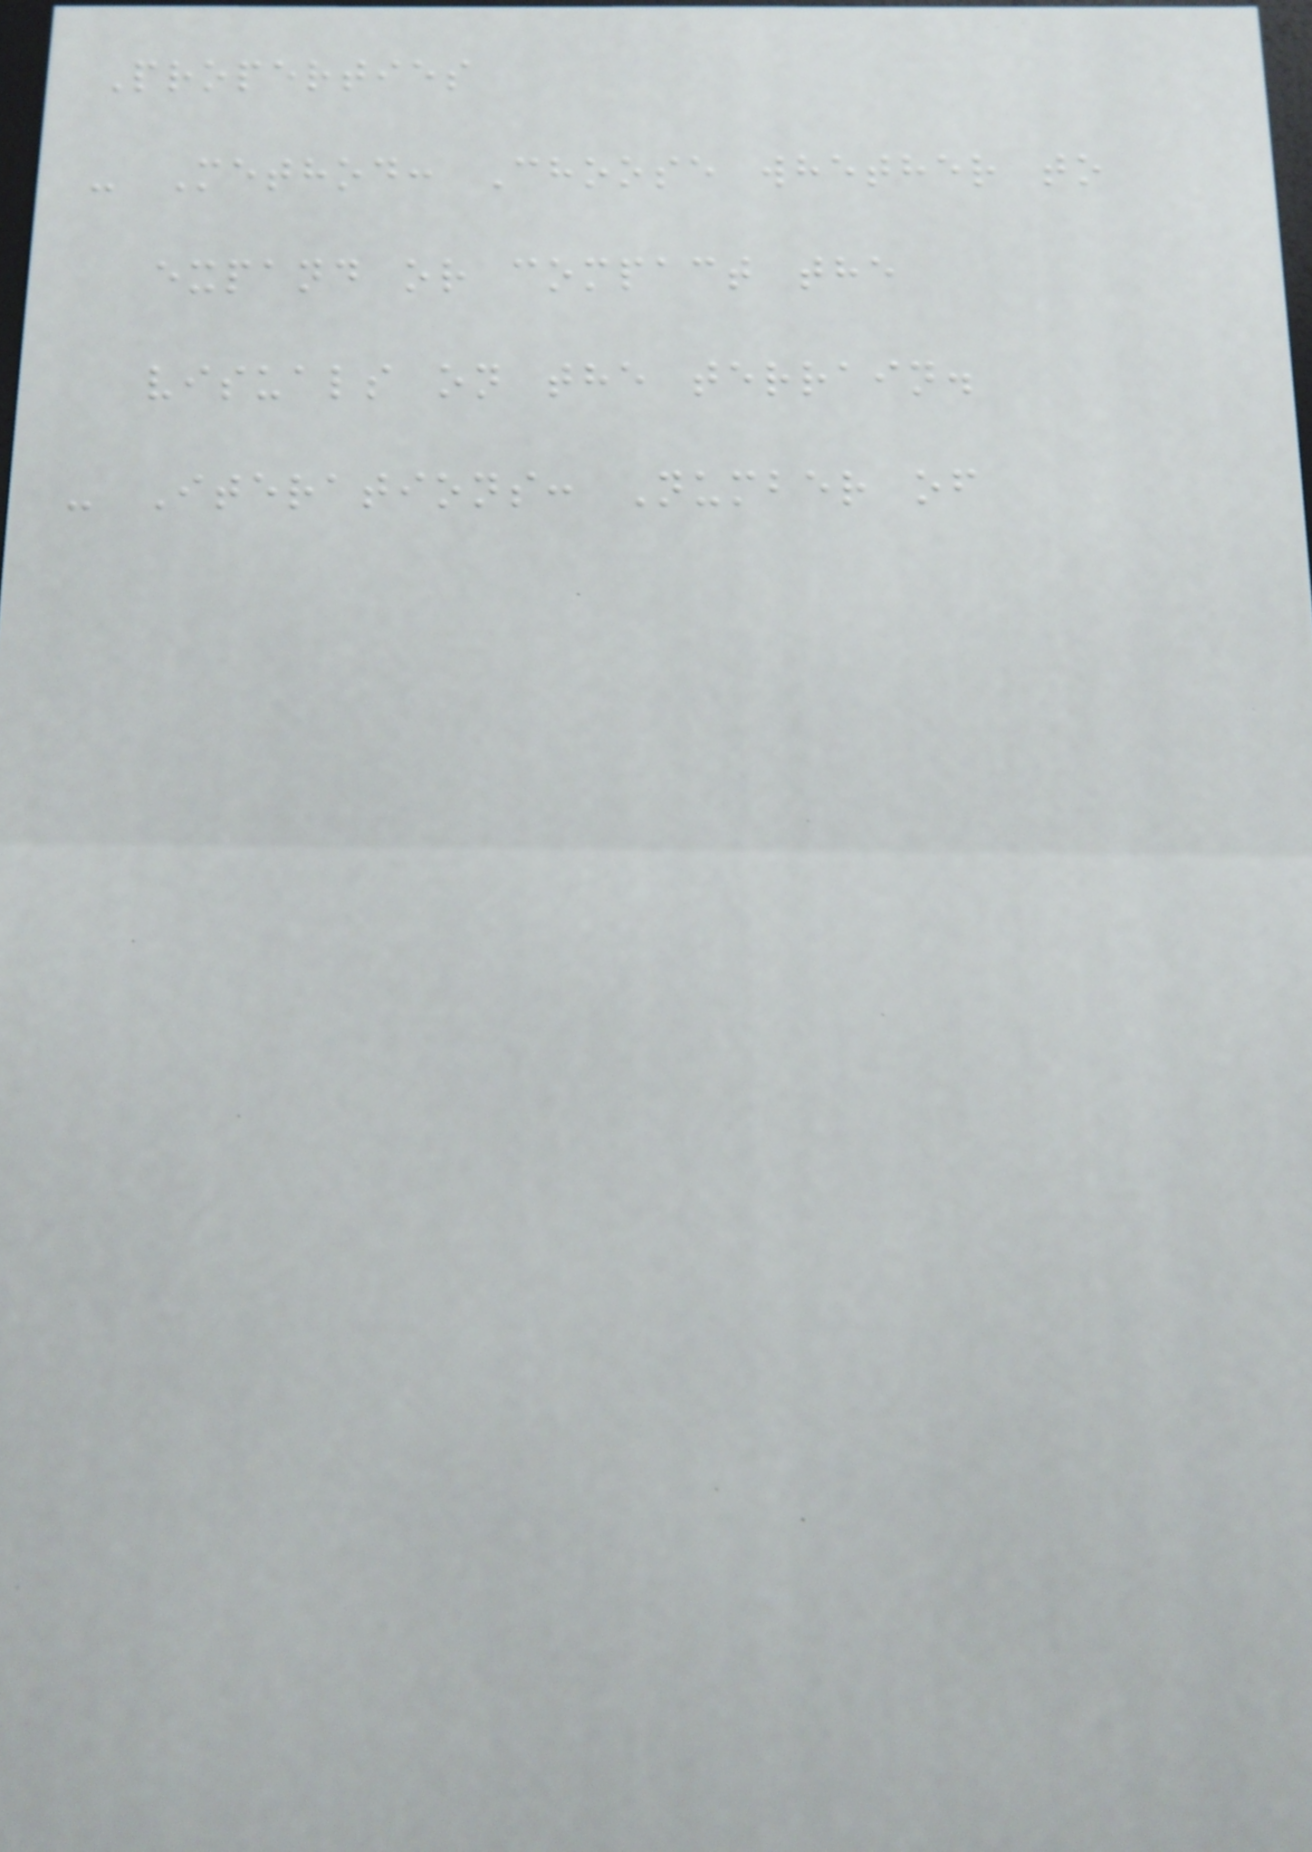Properties
- Method: Choose whether to
expand or compact the
visuals on the terrain.
- Iterations: Number of
